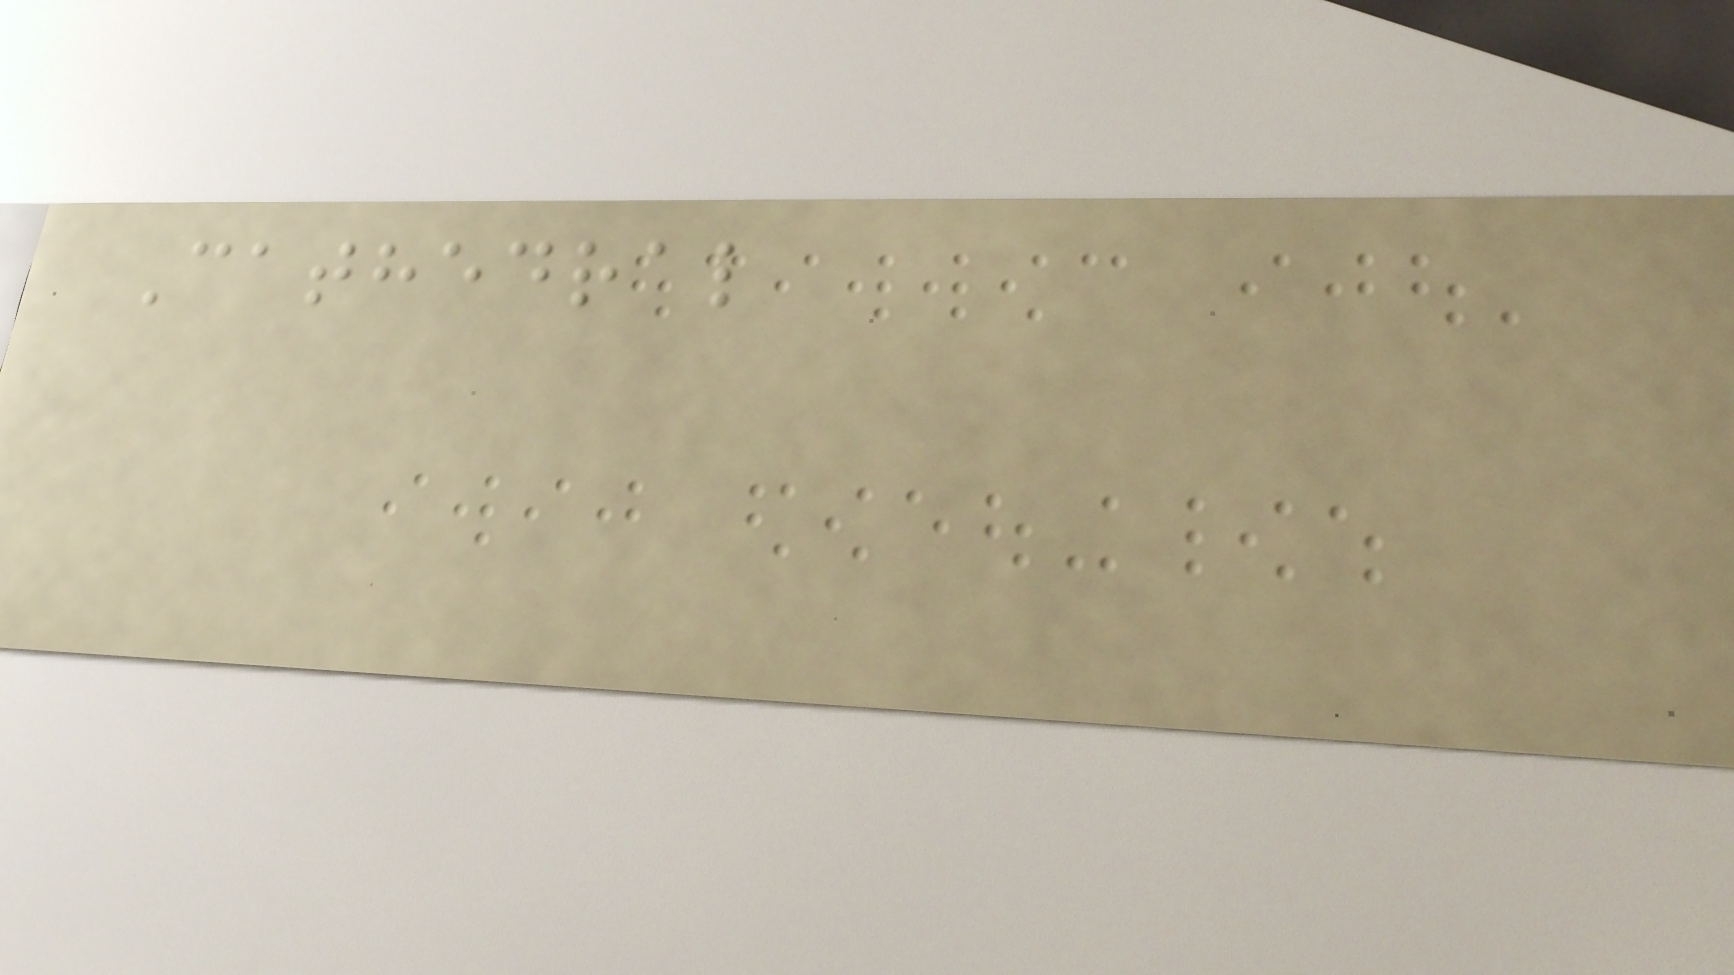Cathedral
